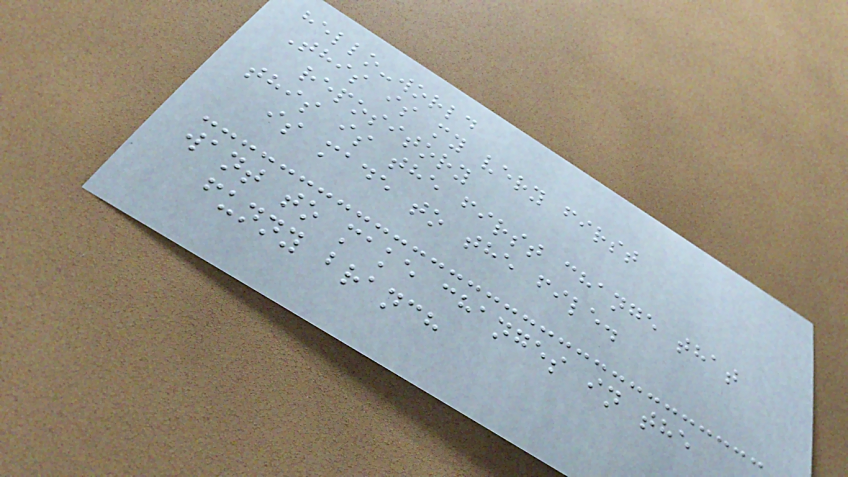hello-world
This is my very first
repository
this is the first change that
is made to the file.
want to make changes in the
funny branch
